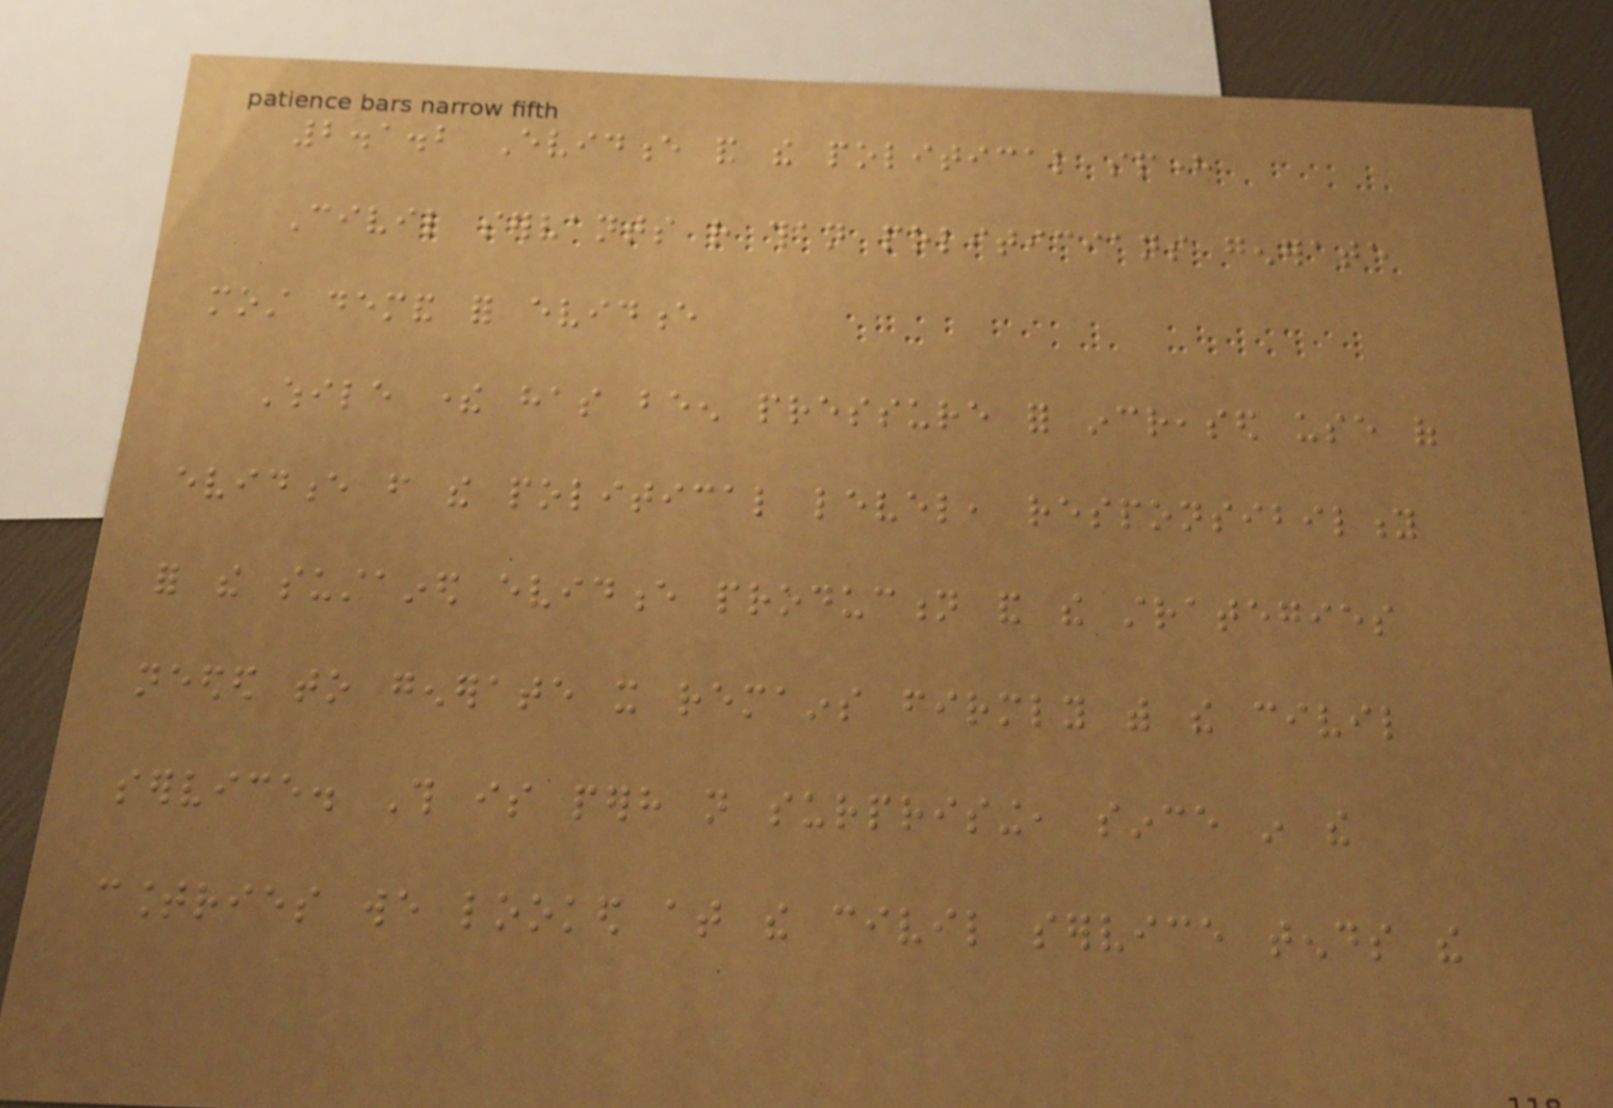2.1.2 Evidence and the political sphere
Civil servants rather than politicians generate
most demand for evidence
While there has been pressure for increased use of
evidence from the political level, responsibility
for the sustained evidence production and the strategies
needed to generate it remains firmly with the civil
service. This is perhaps not surprising, since in the
countries we looked at the civil service tends the
